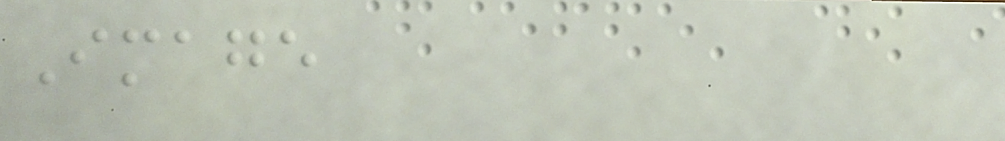Image
